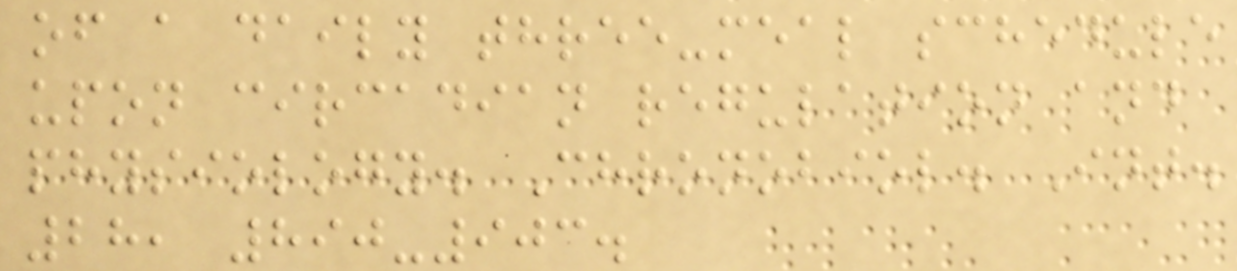of a daily three-meal schedule
upon circadian regulation and
physiology. Chronobiol. Int.
28, 890-903.
